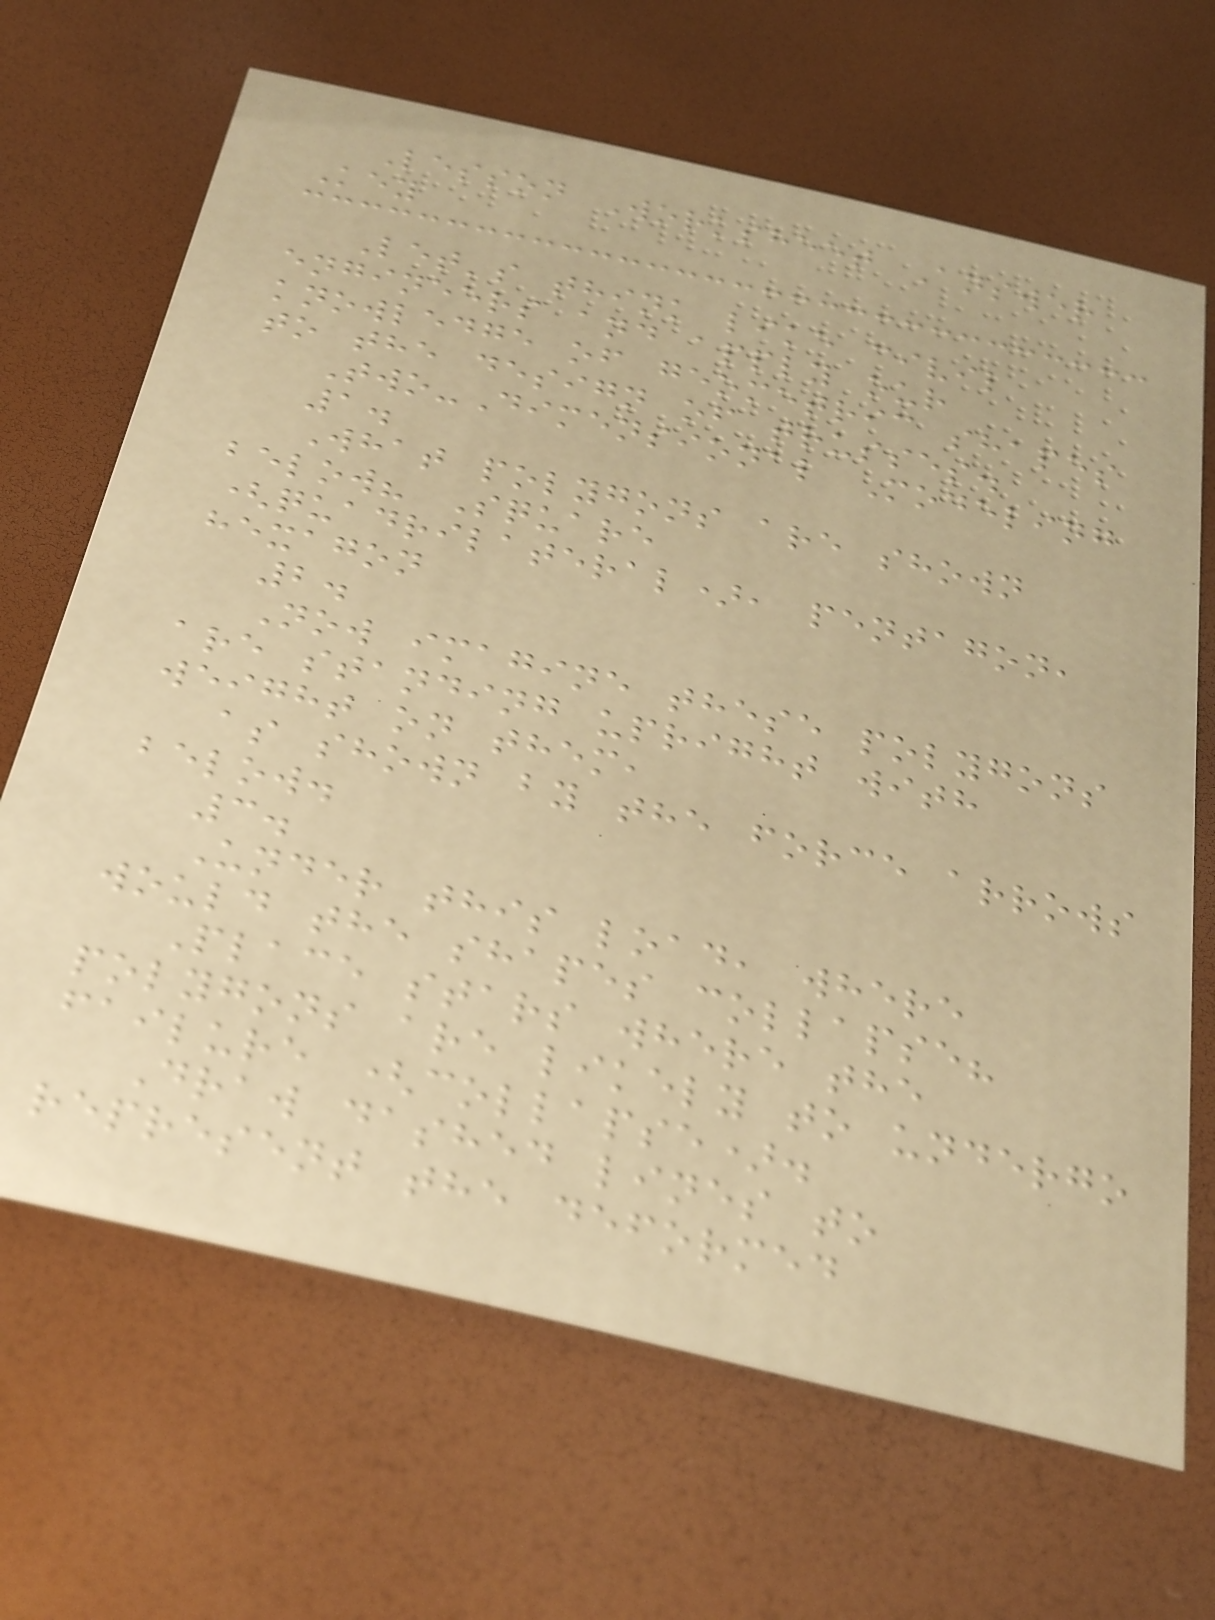Lesson Worksheet Answer
Key
Let's think like civil
engineers and apply our
knowledge of geometric shapes
to the design of trusses.
Two-Dimensional Modeling
1.
What polygons are shown
below? Square
(quadrilateral), pentagon,
hexagon
2.
Now imagine these polygons
are standing upright with
weight on them,
as shown by the force arrows
below.
3.
Under this load, where
would the shapes collapse?
Place stars where the
polygons are likely to undergo
failure (collapse).
Draw dashed lines to
represent the deformed
